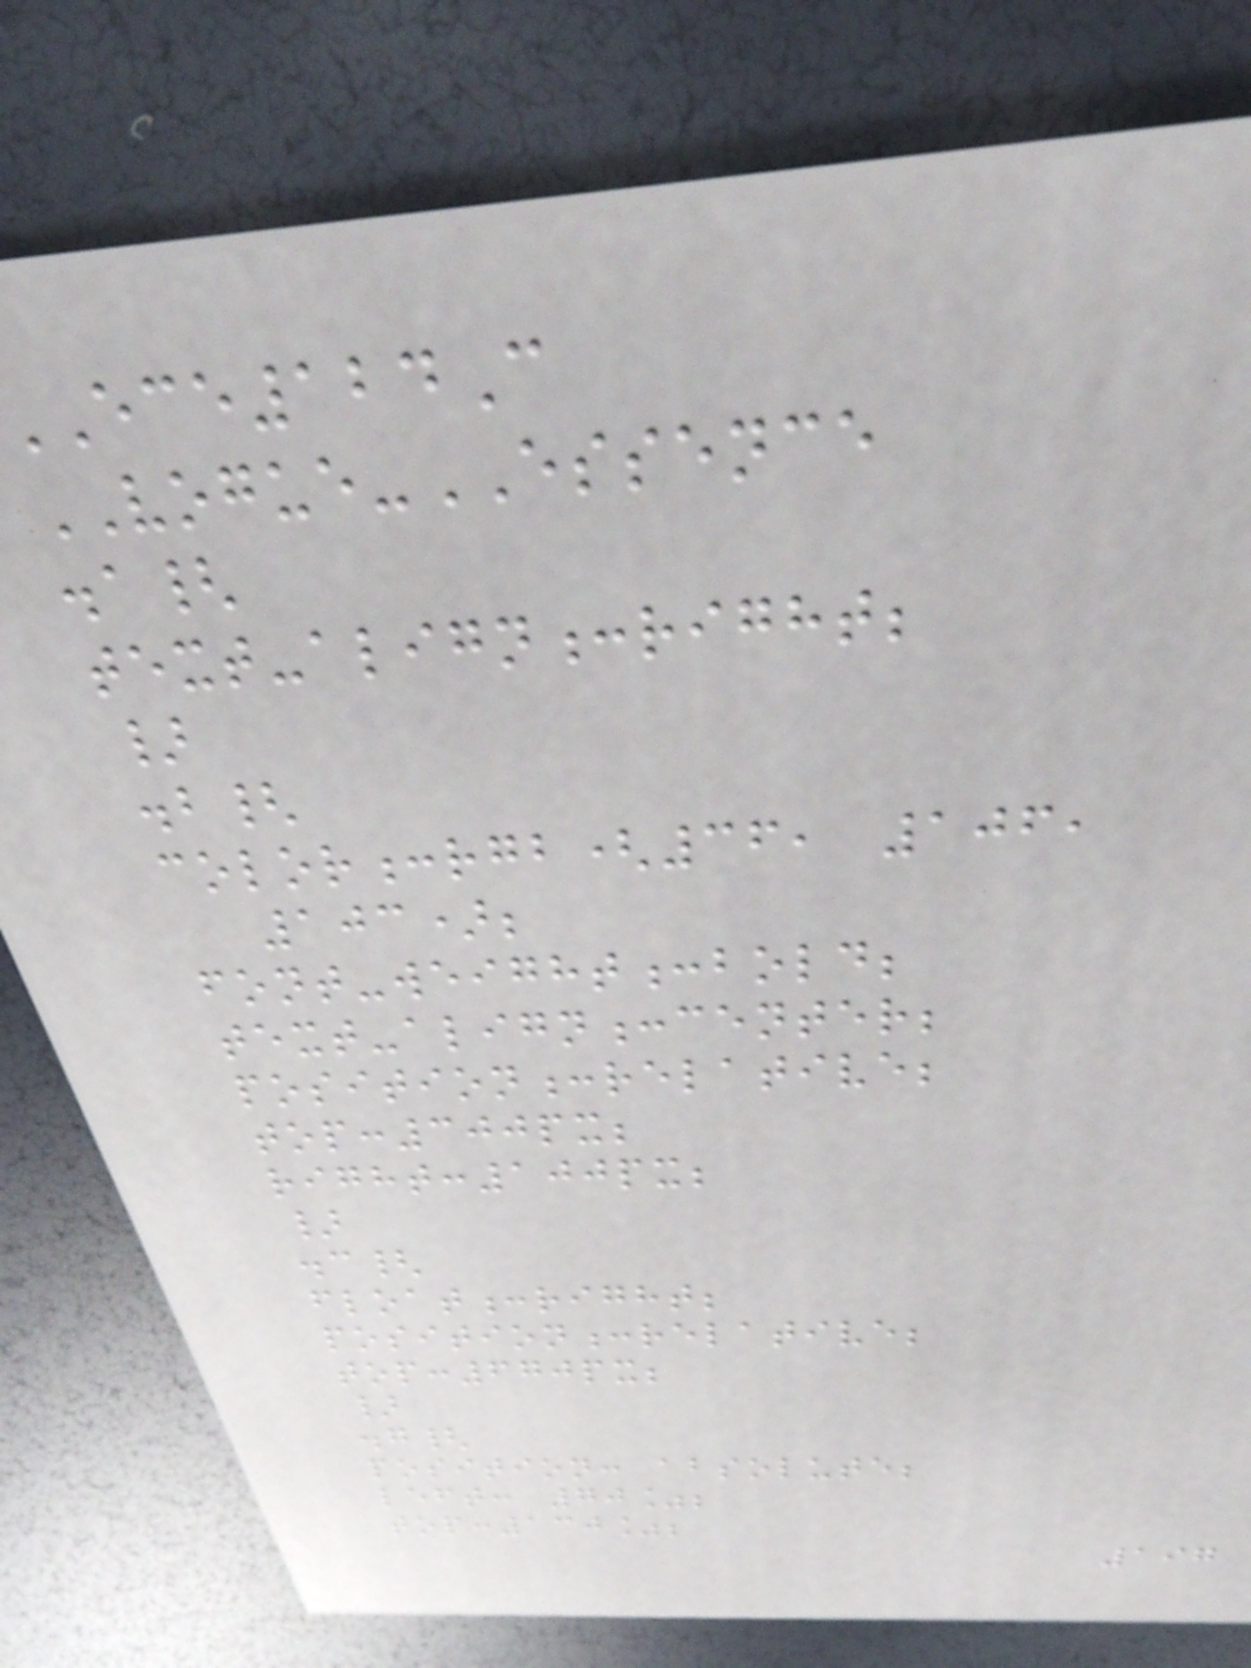124C
VOGUE-ESSENCE
.a{
text-align:right;
}
.b{
color:rgb(36, 106,
103);
font-weight:bold;
text-align:center;
position:relative;
top:300px;
right:100px;
}
.c{
float:right;
position:relative;
top:670px;
}
.g{
position: absolute;
left: 70%;
top:130%;
197
